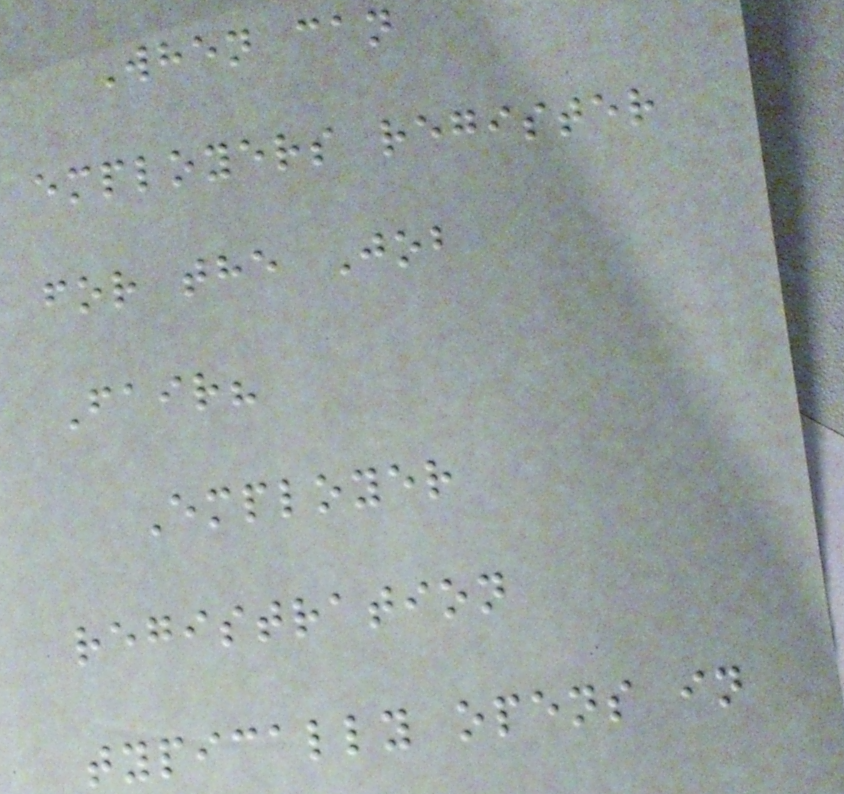When can
employers register
for the Job
Fair?
Employer
registration
typically opens in
